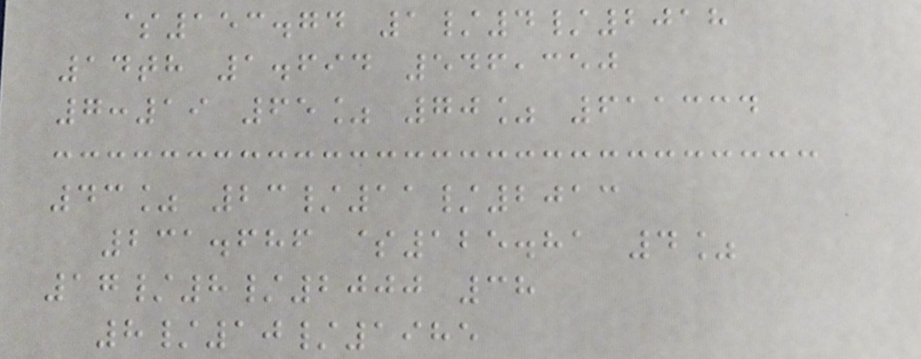$153.74 1/4/2018
14th 1.694 546,350
7:19 65% 70% 611334
43% 23/11/2013
231.686 $125.81 4%
17/8/2000 38
8/10/1985
